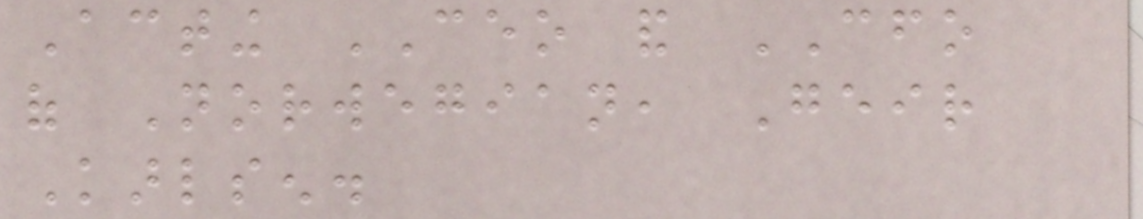Acting CEO and CFO
of Norwegian, Geir
Karlsen.
